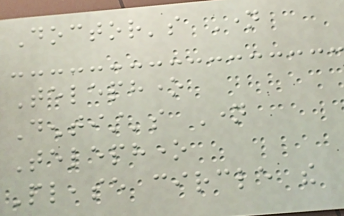Doctor's Name
Telephone
Dentist's Name
Telephone
Please circle the
